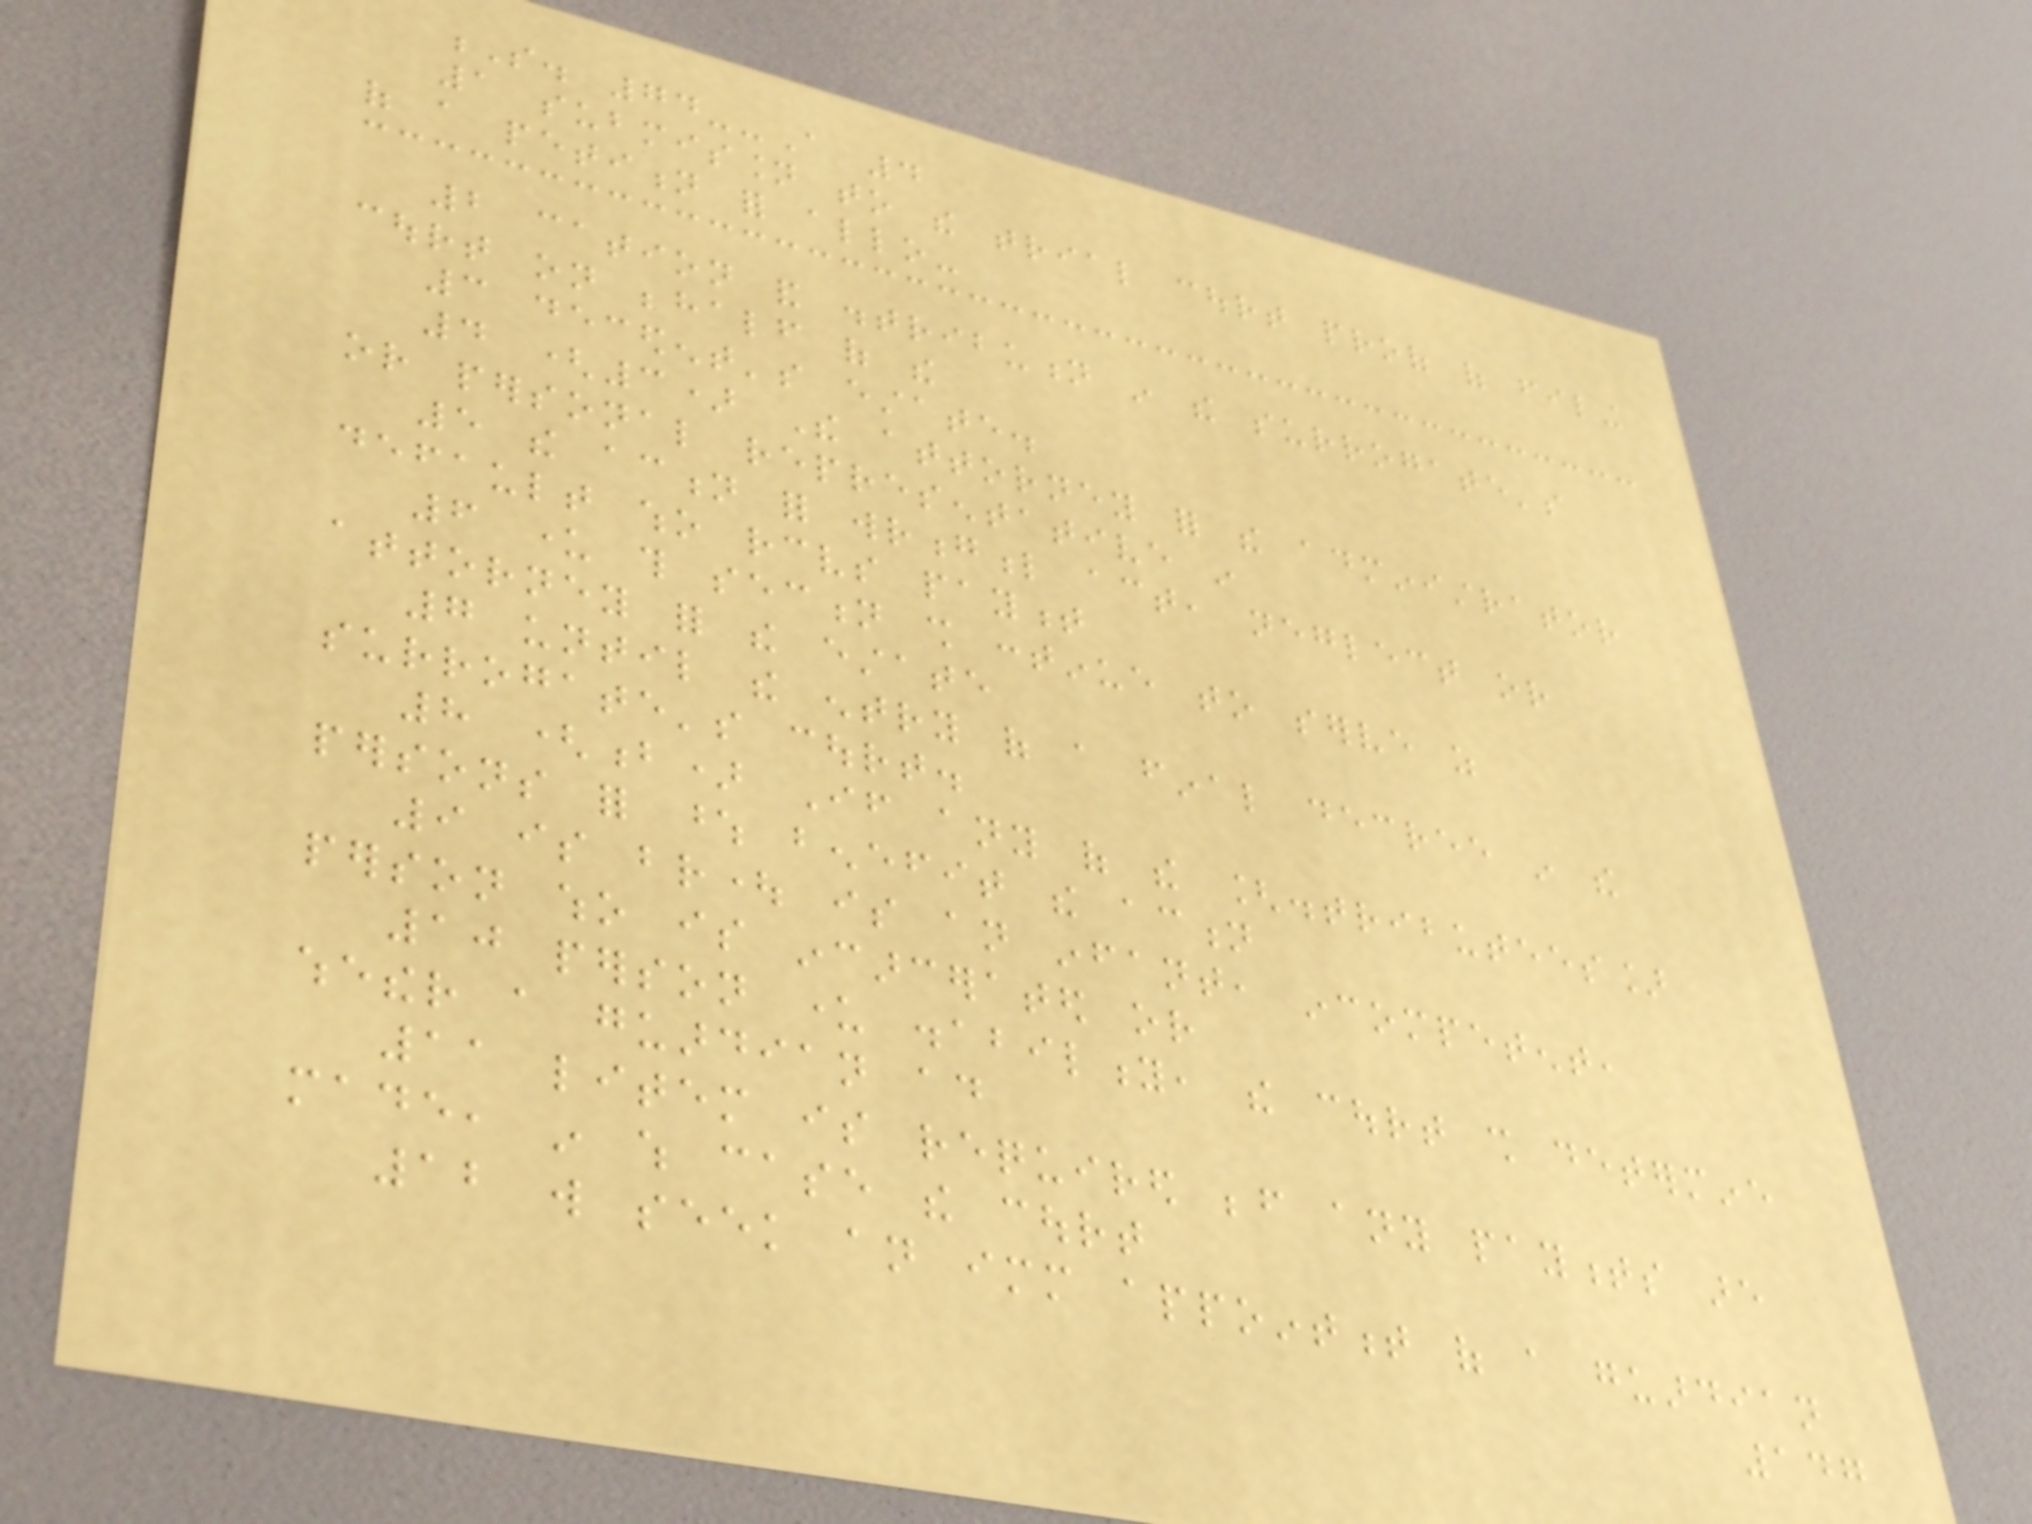S. 74--A 4
1 submission to the trial court proof of filing
of a petition for allo-
2 cation and distribution in the surrogate's
court on behalf of the
3 decedent's estate.
4 (3) The attorney for the administrator
or personal representative in
5 the action for wrongful act, neglect or
default who receives payment
6 under this section shall continue to serve as
attorney for the estate
7 until the entry of a final decree in the
surrogate's court.
8 (b) If any of the [distributees]
persons for whose benefit the action
9 is brought is an infant, incompetent,
person who is incarcerated or
10 person under disability, the court shall determine
whether a guardian ad
11 litem is required before any payments are
made, in which case the court
12 will seek an immediate appointment of a guardian
147
